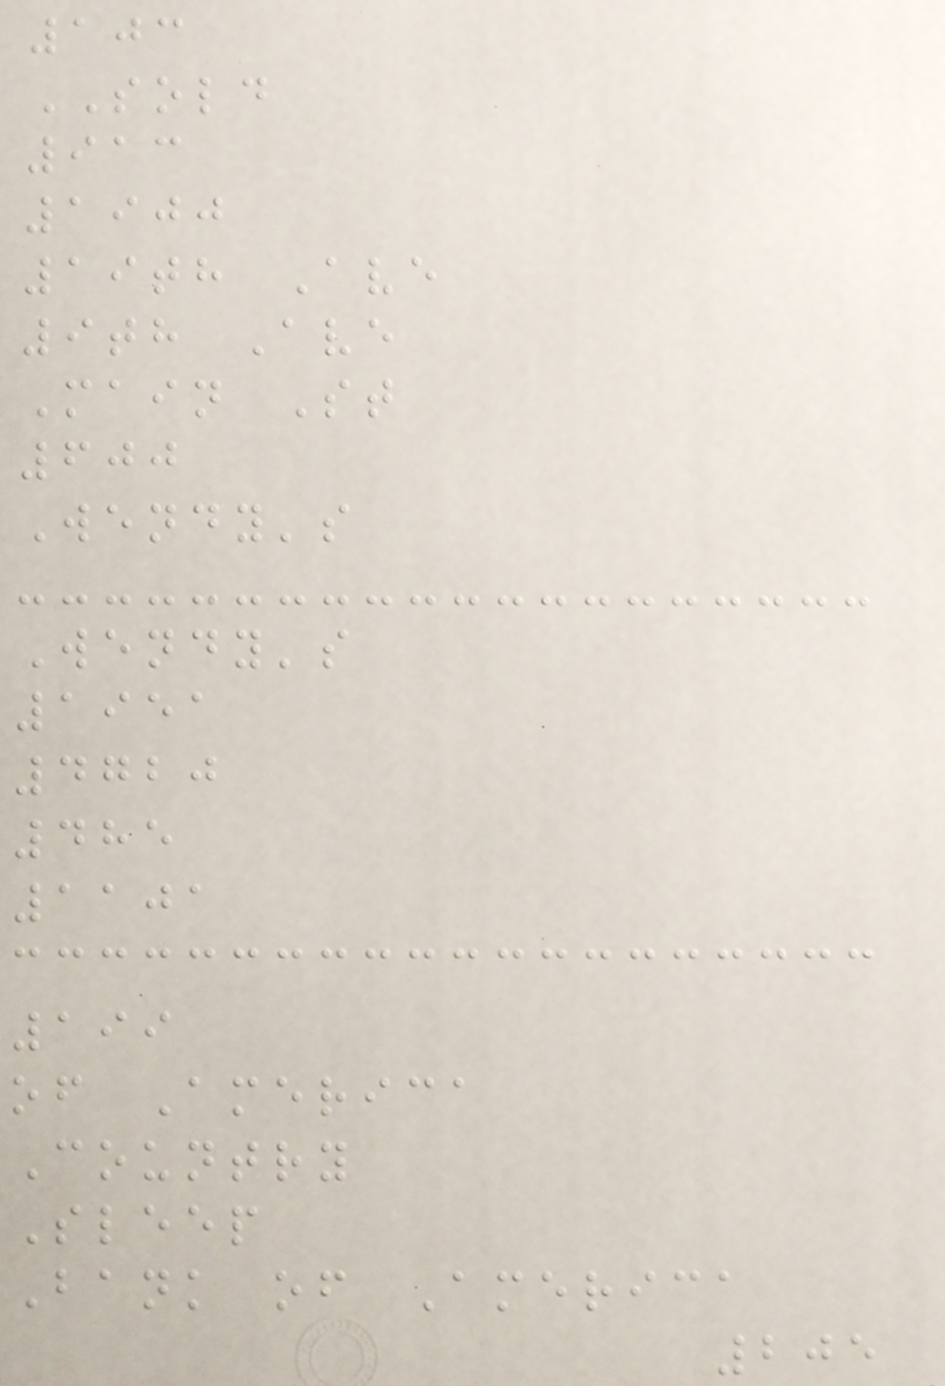103
SOLD
913
1900
19th Ave
9th Ave
Main St
600
Wendy's
Wendy's
1951
4720
485
1101
199
of America
Country
Sleep
Bank of America
205
